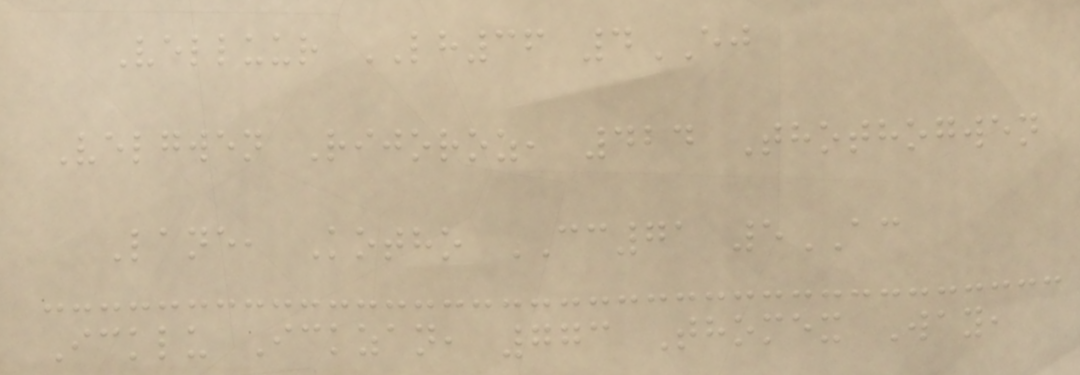Velluur LH36 4EJ
Velgwen Rijoroz, 424 Thothogwen
Lane, Kotho CC71 5AC
Icklu Ickzan, 773 Thomex Way,
